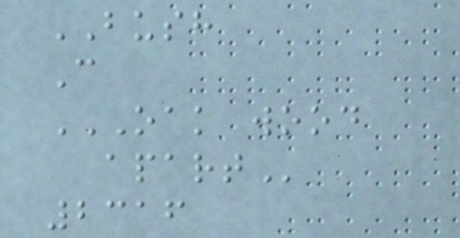BUSH
C
OAK WOOD
APART
2316
